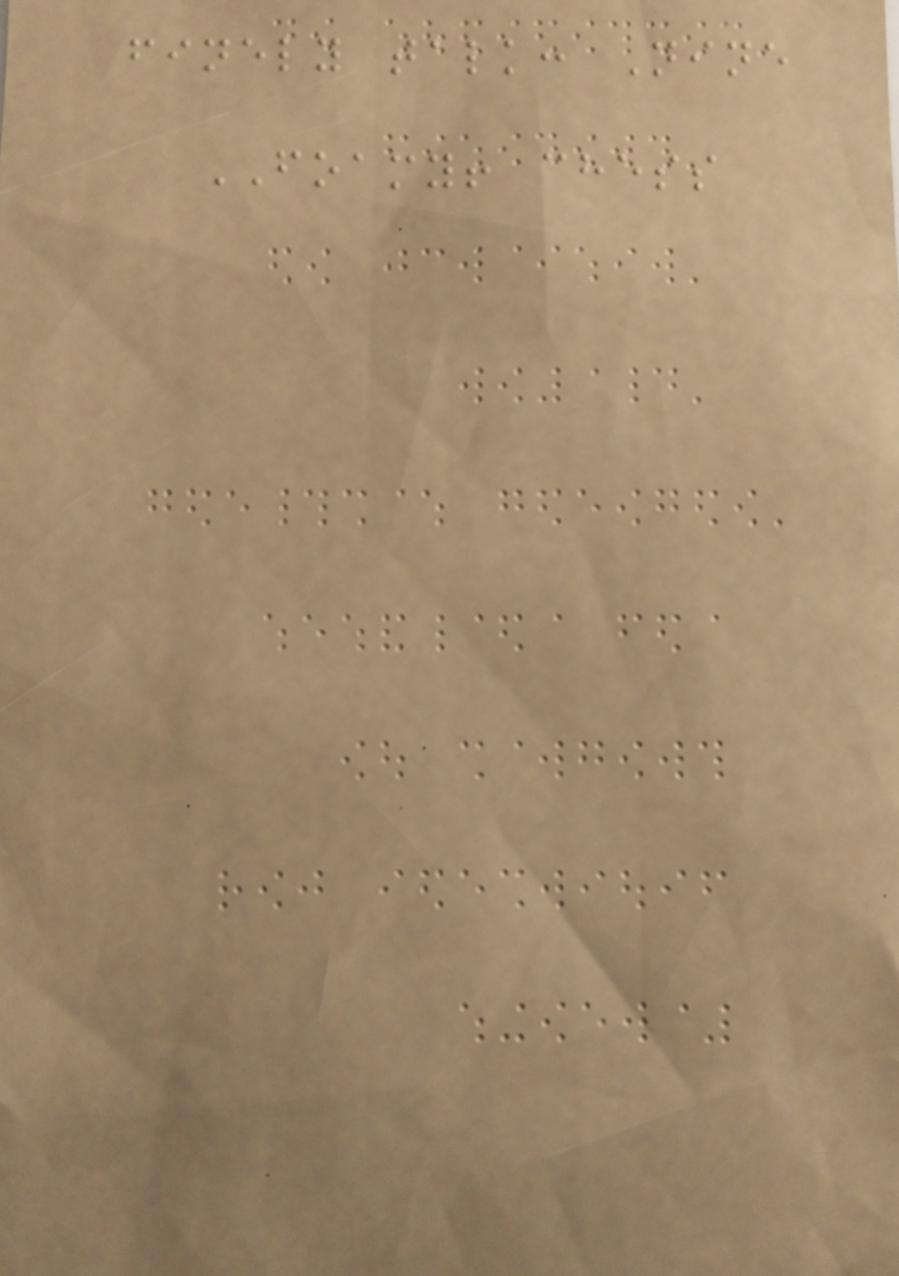finely talk: Nine
FOAMY! chess
